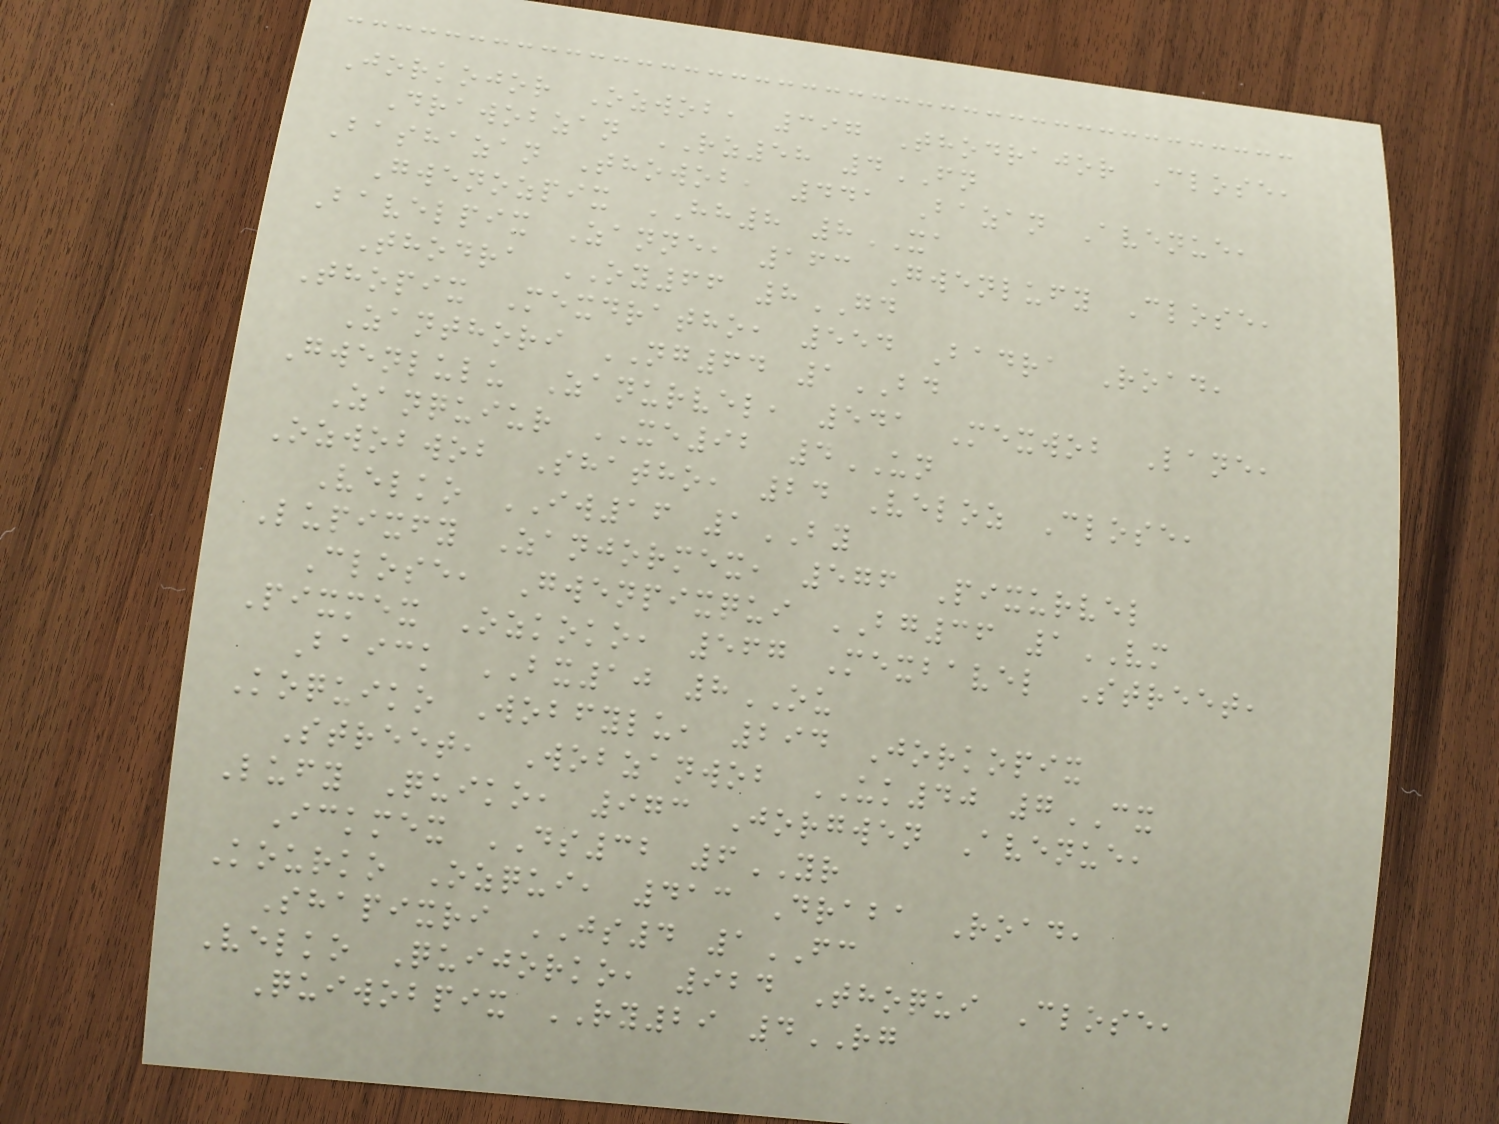Jorkojor Ozwob, 397 Thodrajor Close,
Drawobzan RZ58 4FN
Bashazan Thowob, 441 Bazan Avenue,
Gwenozpix HH8 8XA
Bavelpix Zanne, 163 Gwenlufy Close,
Thodra OY66 8GD
Thopix Mexdratho, 554 Badra Road,
Zanthori NG64 1BD
Gwenlulu Zanurvel, 541 Mexwob Lane,
Zanquiur XE92 4UN
Ozwobwob Shatho, 24 Veloz Close,
Velko IW16 1BY
Lupixfy Zanjormex, 576 Pixurvel
Close, Gwenpixqui BG36 1VM
Pixmex Ozkoko, 567 Mexbavel Street,
Baick BX10 8OU
Koquiko Wobfylu, 294 Jorkopix
Street, Wobzanwob UK40 7CX
Lufy Quiko, 973 Jorgwen Avenue,
Ickmex DS32 6YR
Kourko Ozqui, 413 Draba Road,
Shapixri JS4 1FC
Velko Quijorko, 924 Thoqui Close,
Quiwobpix RY29 4RG
